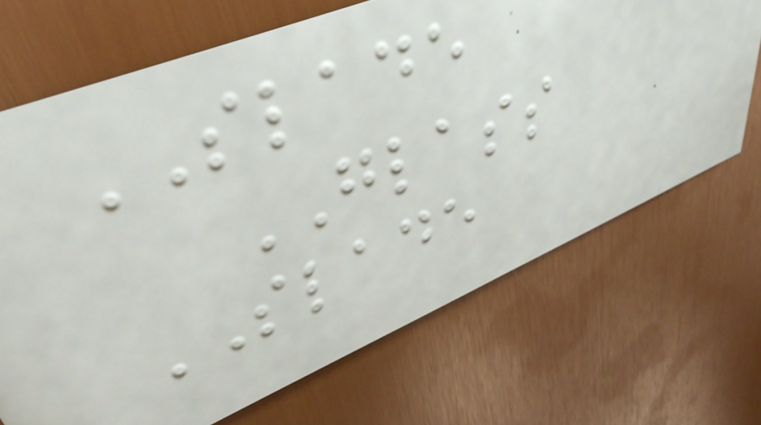SLADE
GLASS
SLADE
